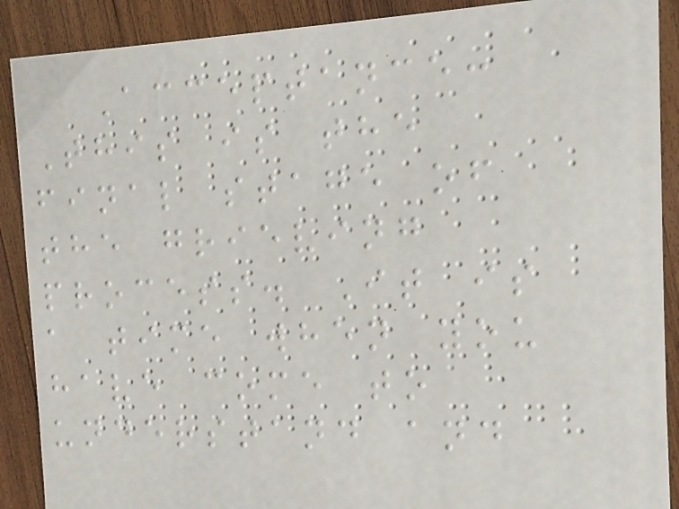Acceptance:
This is the
final stage of
the grieving
process. It is
a time when you
have come to
understand and
